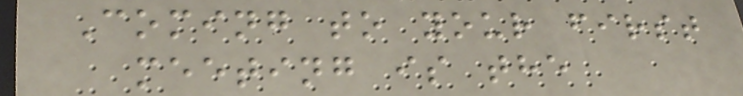Coming to your first
meeting is the
